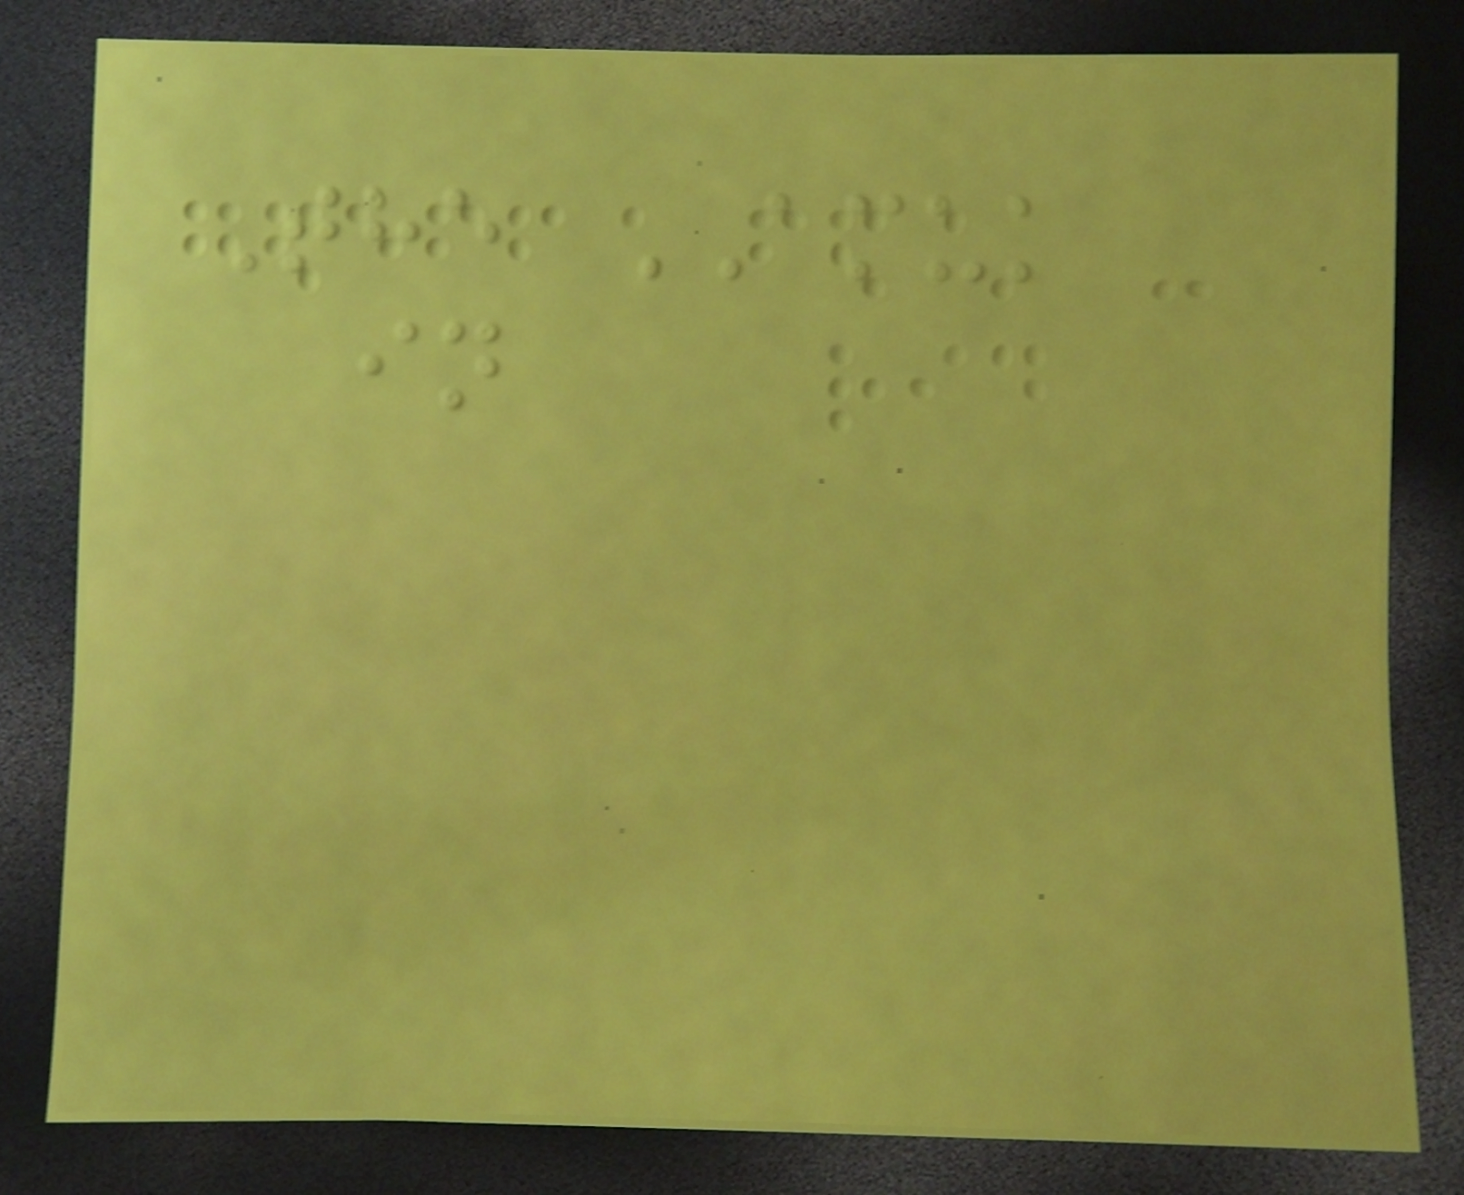The AMUK
in
